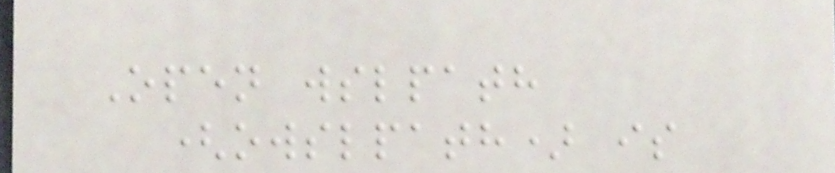Open wslpath
(owslpath) is
